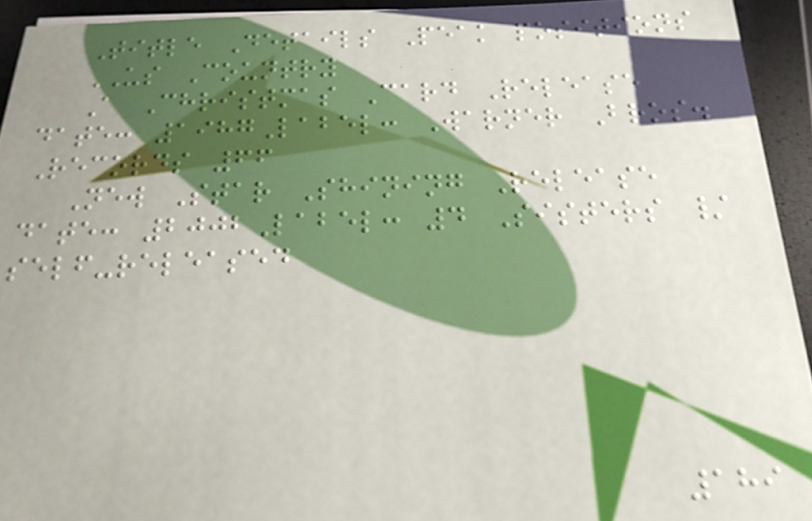Title Details Peak positions
US Country
A Christmas Card Release
date: 1987Label: Warner Bros.
Records 66
New Star Shining Release
date: 2002Label: 4 Sisters /
self-released
189
